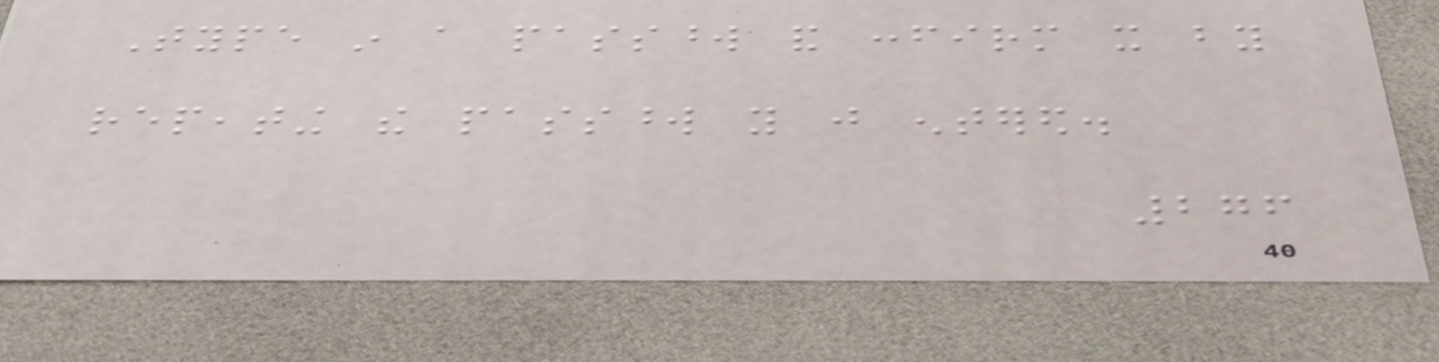Type in a password and confirm it by
repeating the password you just entered.
276
